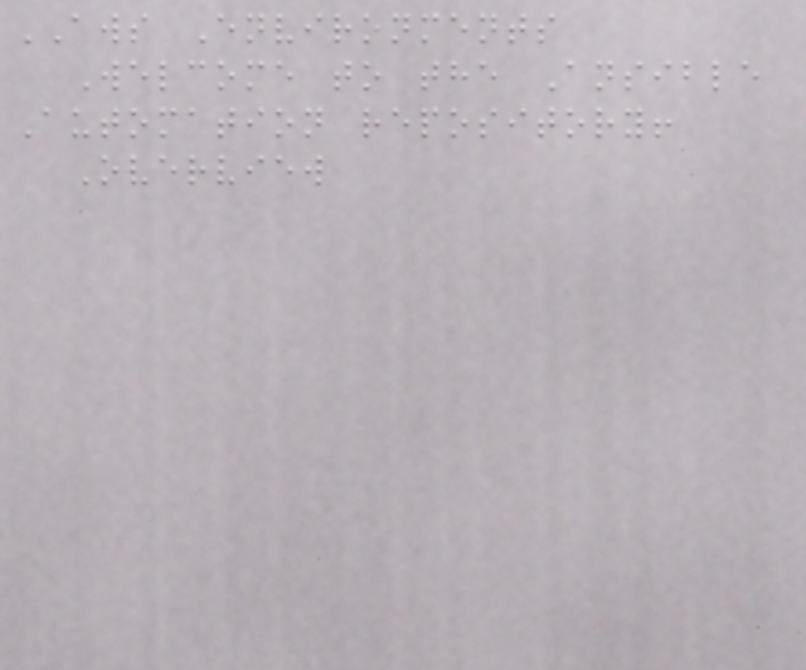AWS Environments
Welcome to the Ansible
Automation repository!
Overview
